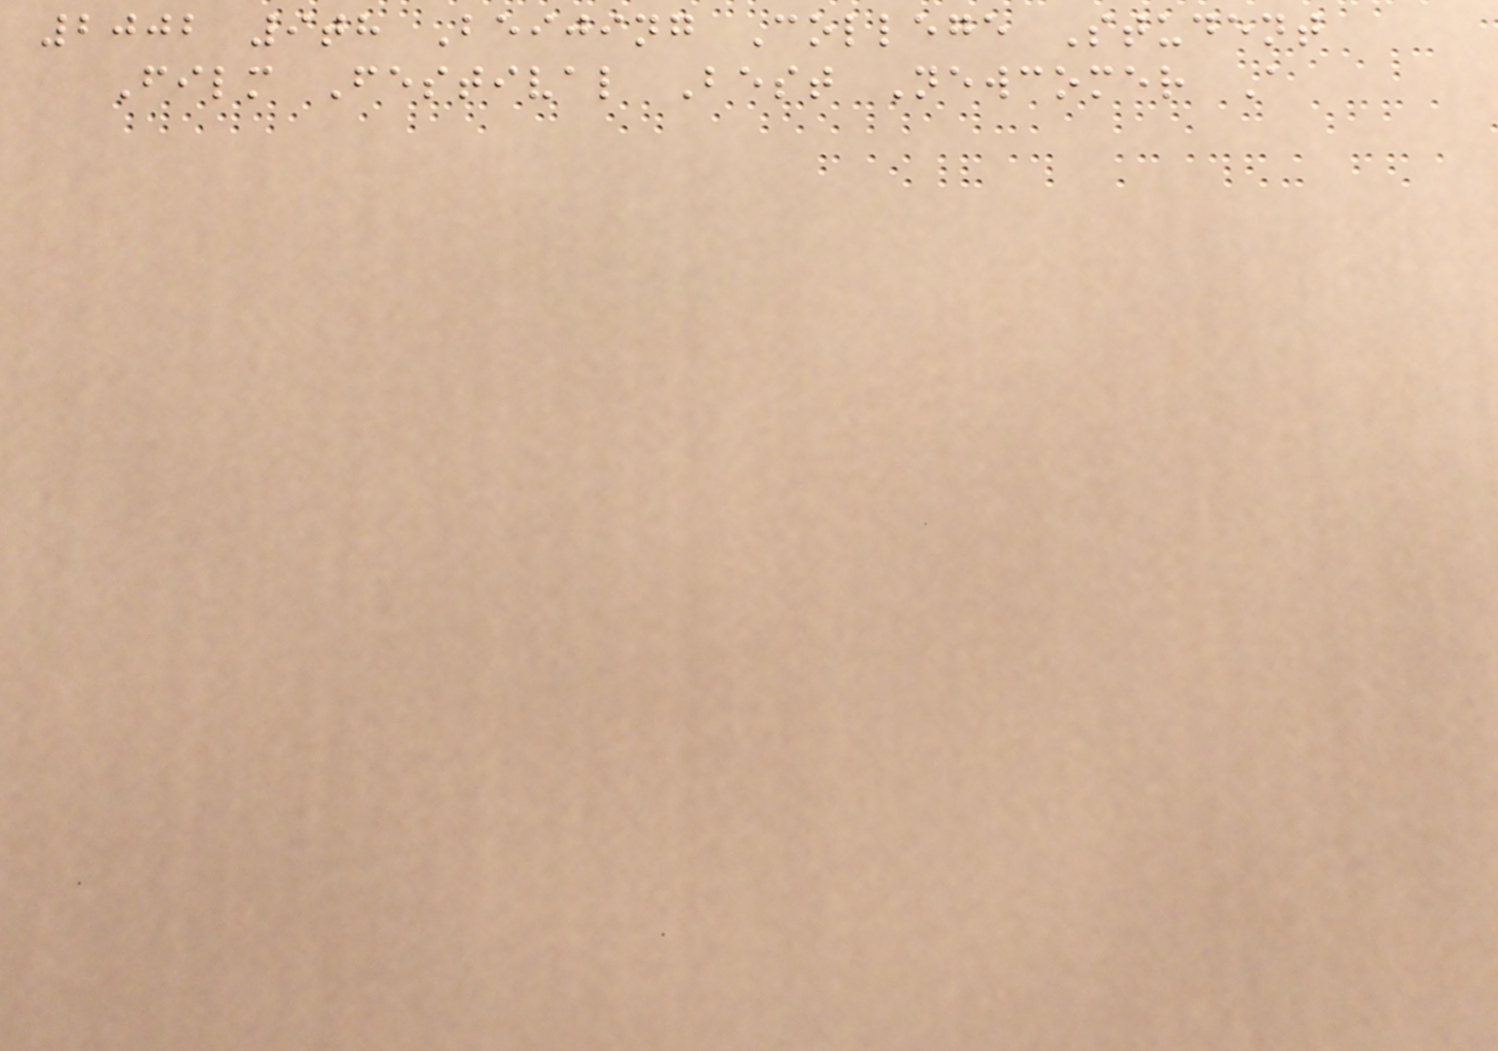2002 9th Beijing College Student
Film Festival Best Newcomer A
